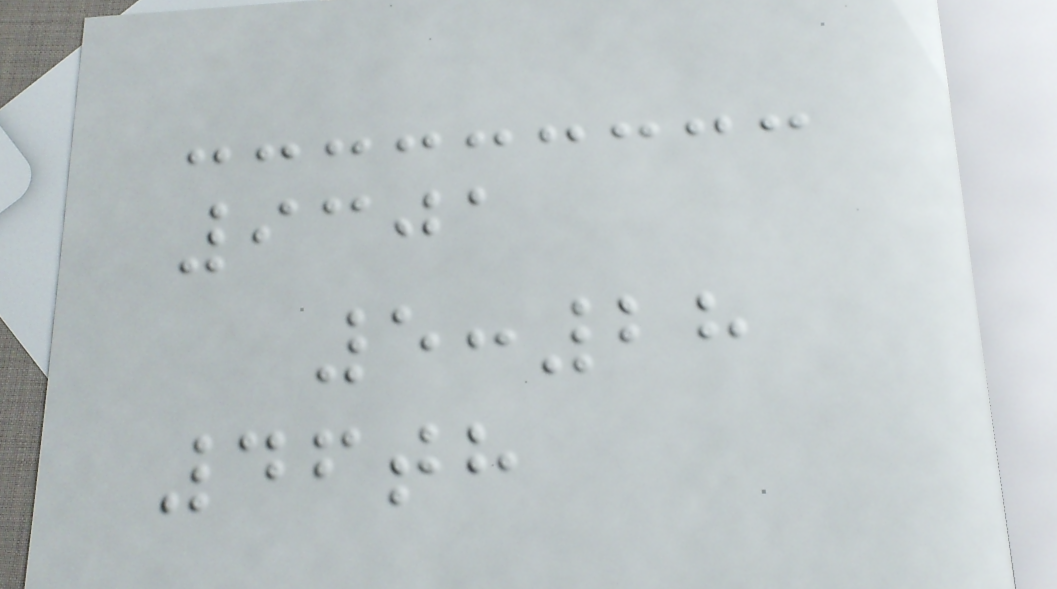9301
5:28
46th
